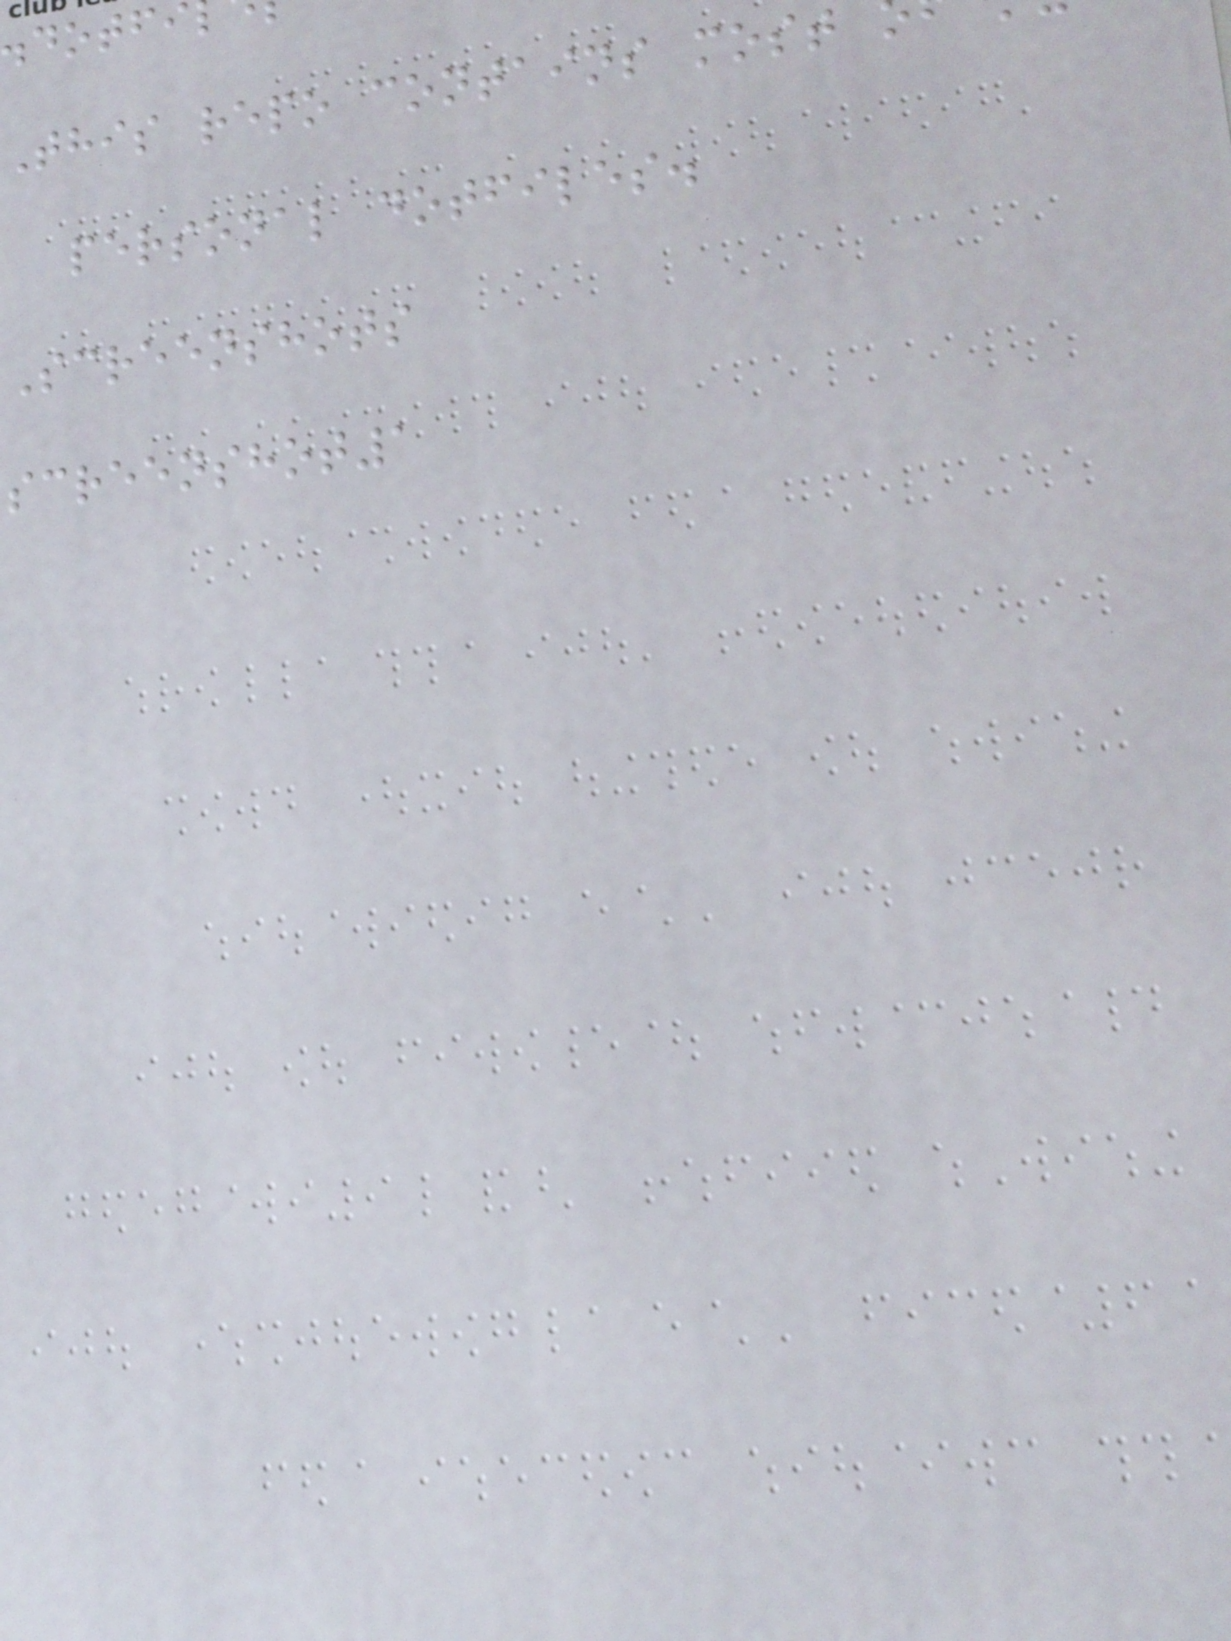This repo contains most
personal dotfiles.
Screenshots
screenshot1
